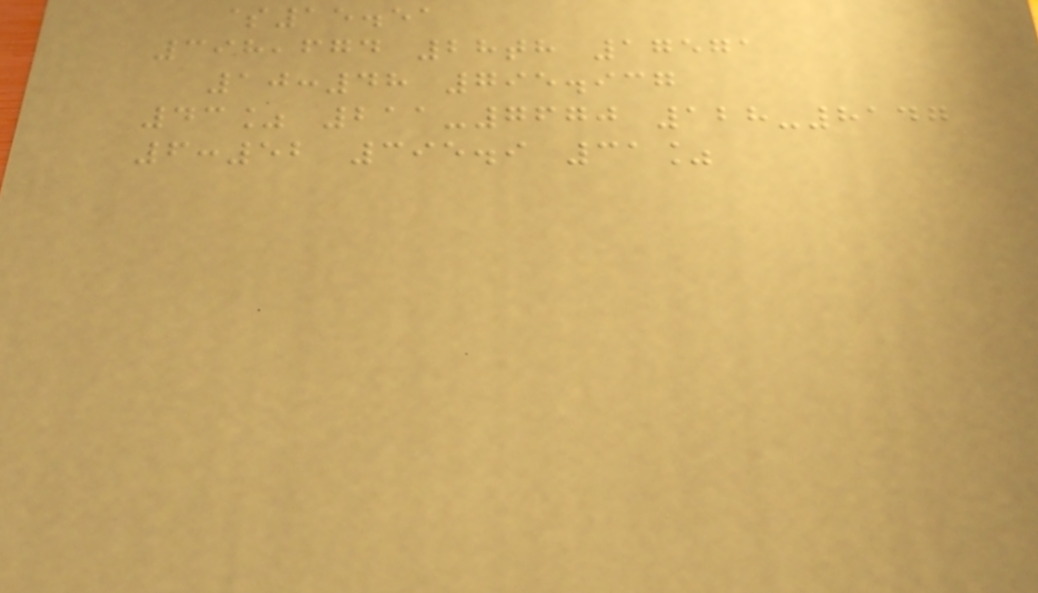$15.51
398,674 28th 17571
10:48 795.937
43% 211-7670 128-8147
6:52 395.9 31%
